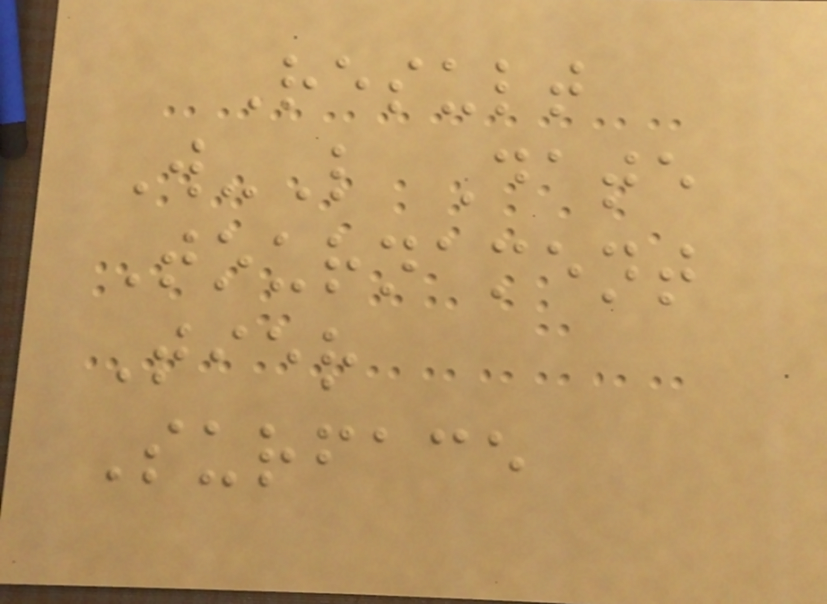Result
W-L Date
Tournament
Tier
Surface
